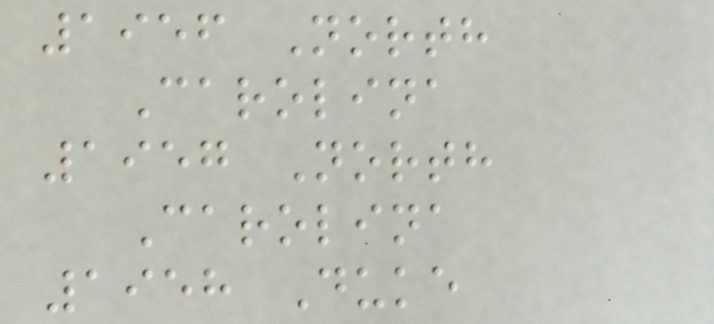1956 North
Carolina
1957 North
Carolina
1958 Duke
